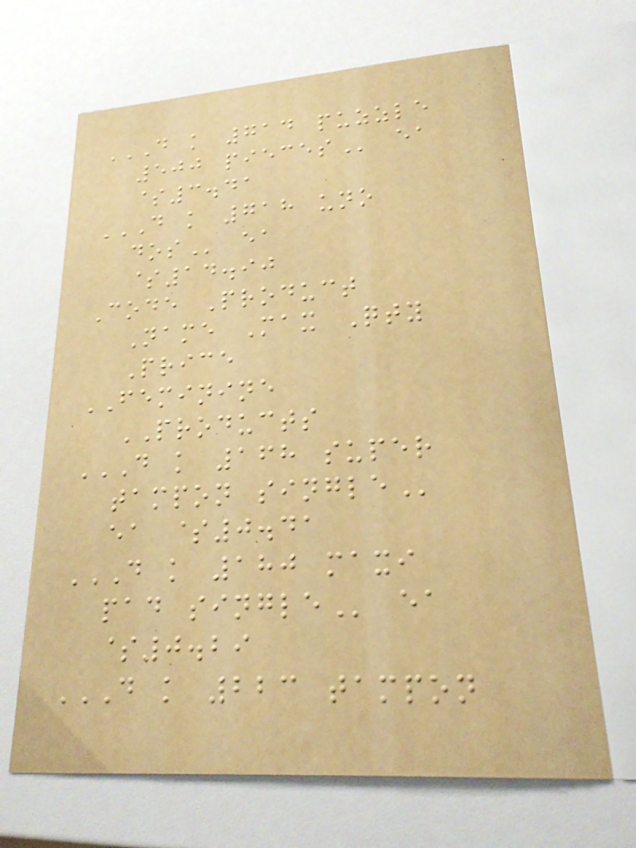D K 714 PUZZLE
500 PIECES ea
$3.41
D K 718 UNO
DOS ea
$14.90
Code Product
Name Max Qty
Price
FEMININE
PRODUCTS
D K 168 SUPER
TAMPON SINGLE
ea $0.41
D K 180 MAXI
PAD SINGLE ea
$0.29
D K 223 TAMPON
